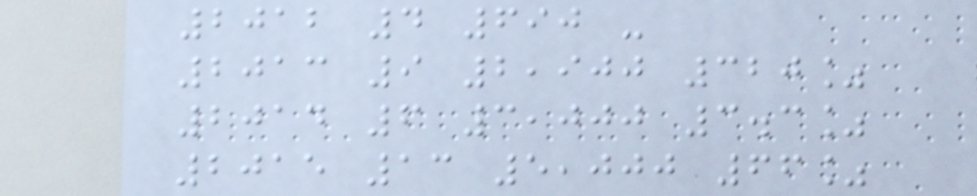2012 4 690 -
2013 9 2,900 320%
2014 6 3,000 3.3%
2015 13 5,000 66%
